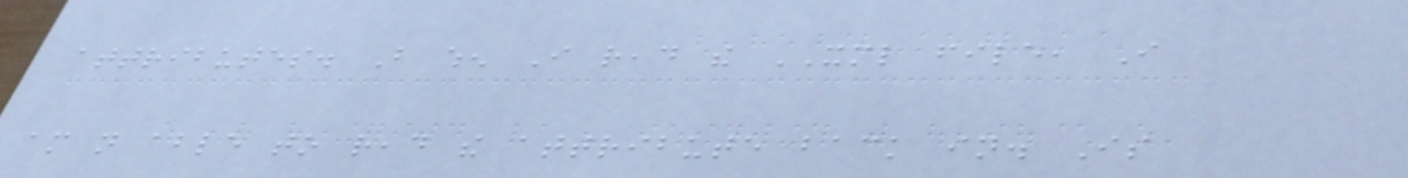attributes. But when I read the XML file, I
am not able to read the attribute back in. Is
